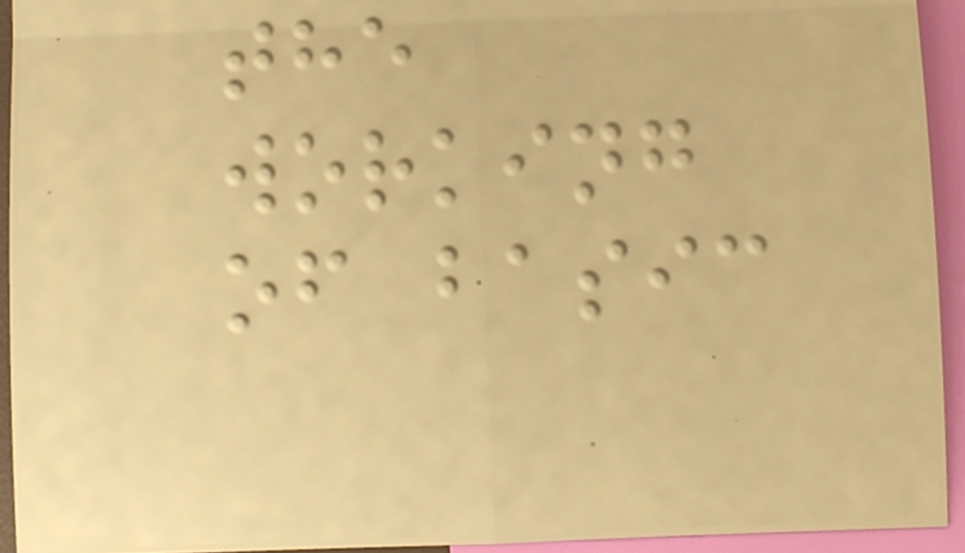the
working
of basic
